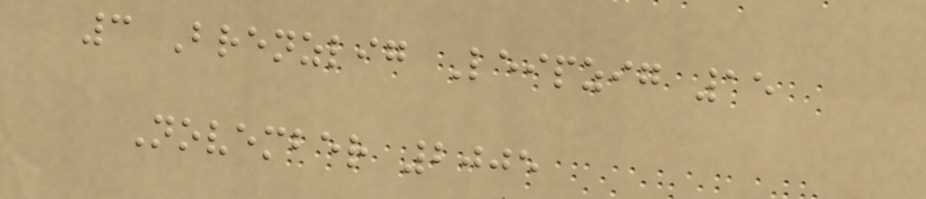3 Brenzlig Leipzig 15
November 2005
